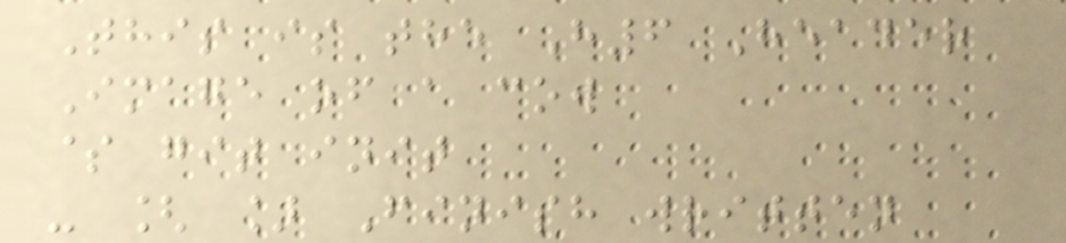This is the H6 Header
Image of a cow
$ git init
- [ ] Finish written
